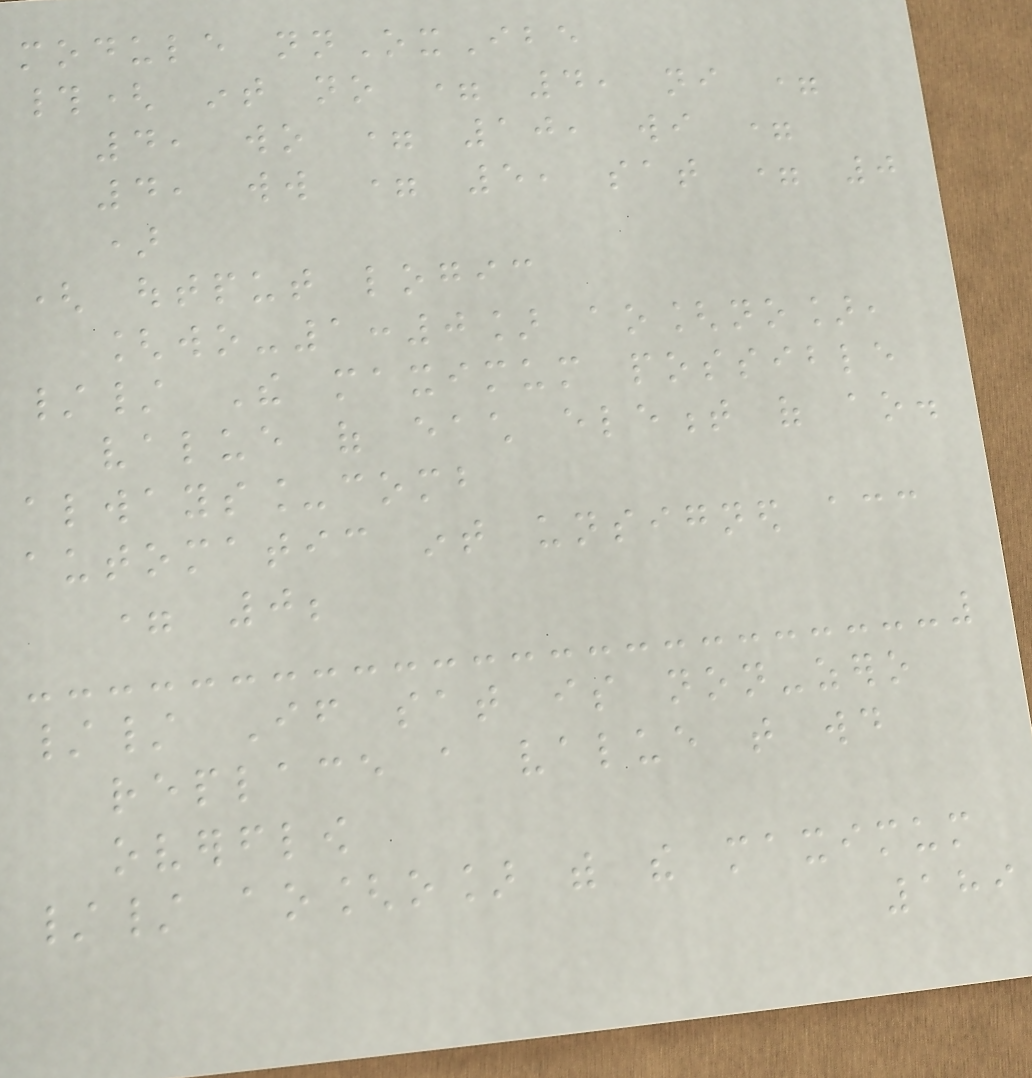module nnOxIbe
#( int no = 4, ni =
4, wo = 10, wi =
4, ww = 5, sat = 0
)
( output logic
[wo-1:0] ao[no],
// The maximum possible
value of each element of ao.
always_comb
automatic int unsigned acc
= 0;
// If sat is non-zero
replace a value that would
overflow
// ao[o] with the maximum
189
